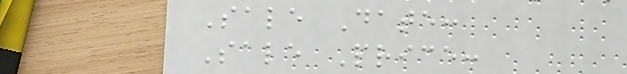Sale Date:
Sale Price:
